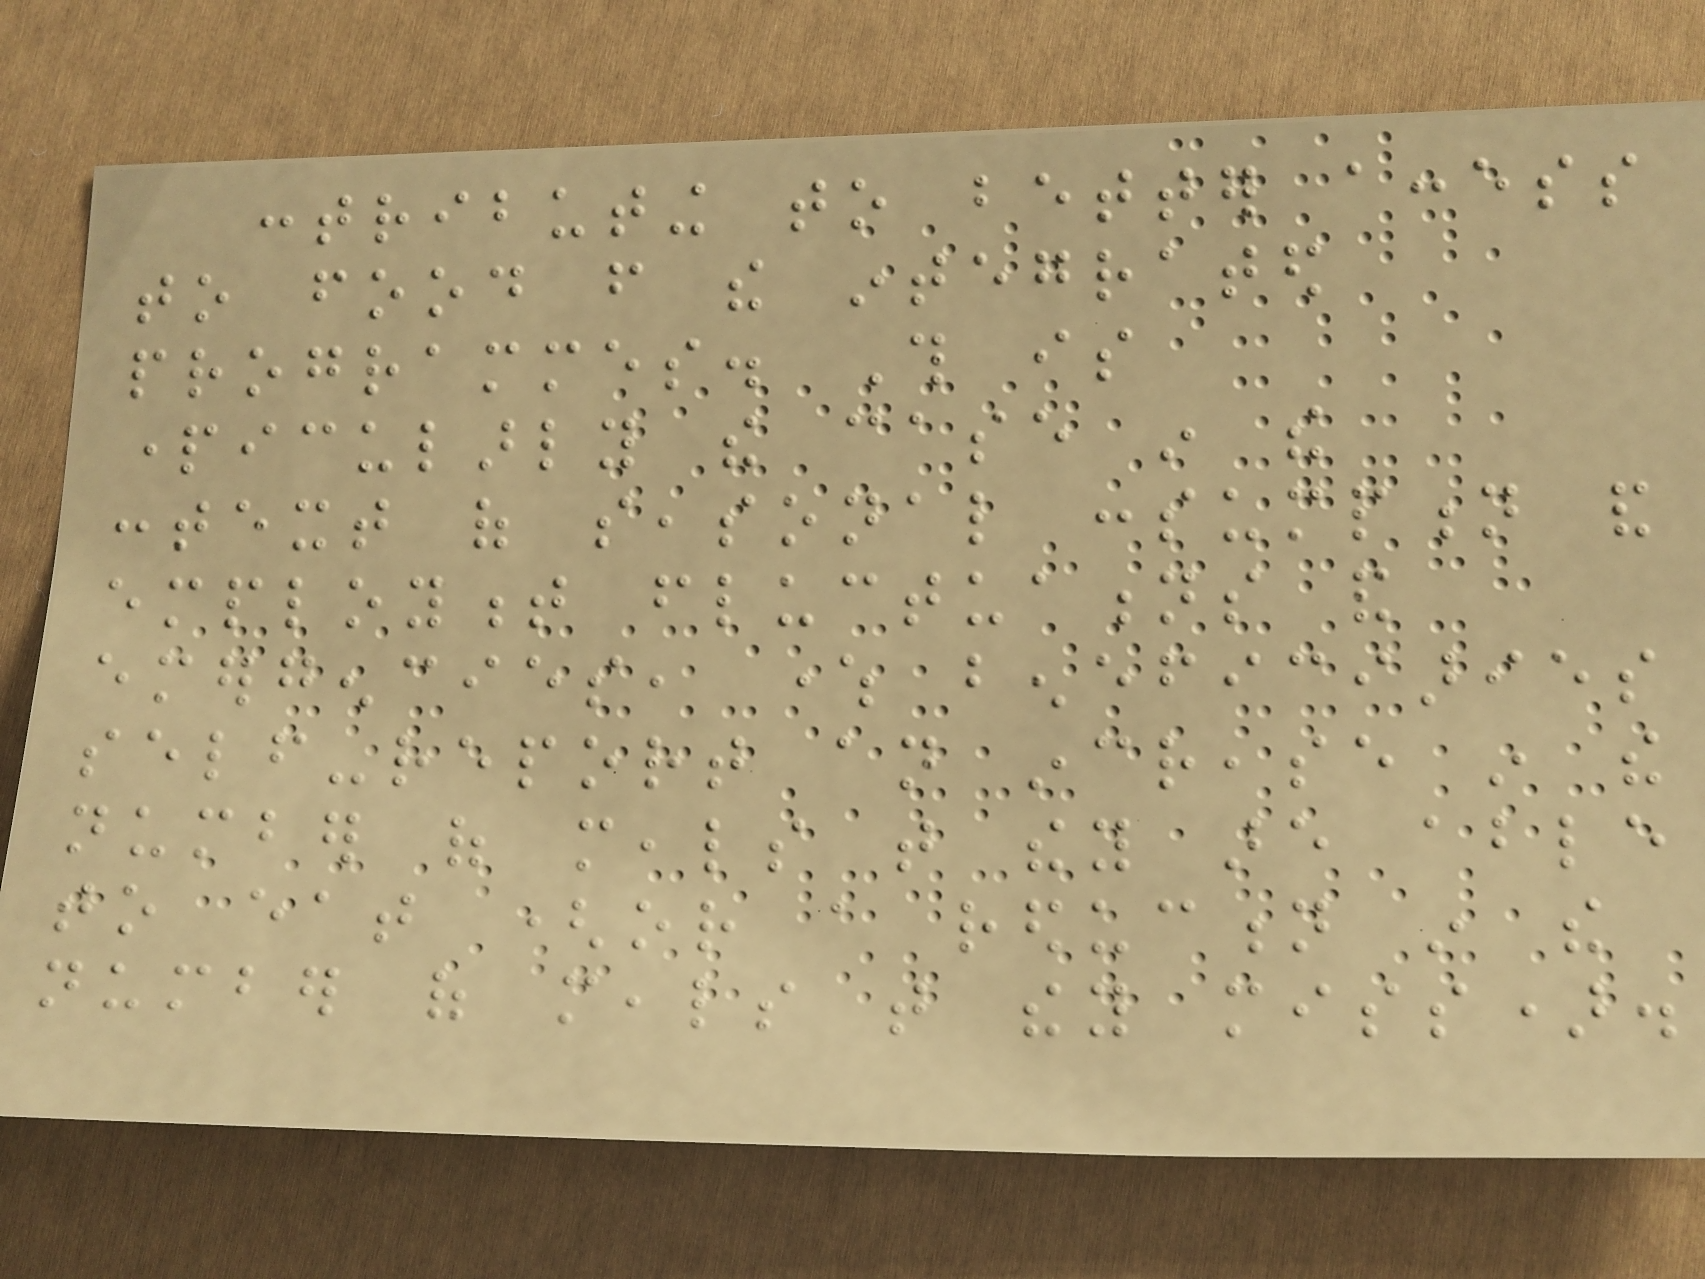contributing to better access
to food from the integrated
programmes. This is
particularly the case in the
context of seasonal consumption and
employment fluctuations and
emergencies, where beneficiaries
self-report an increase in the
number of meals that they are able
to eat (or a reduction in the
number of meals that they miss).
